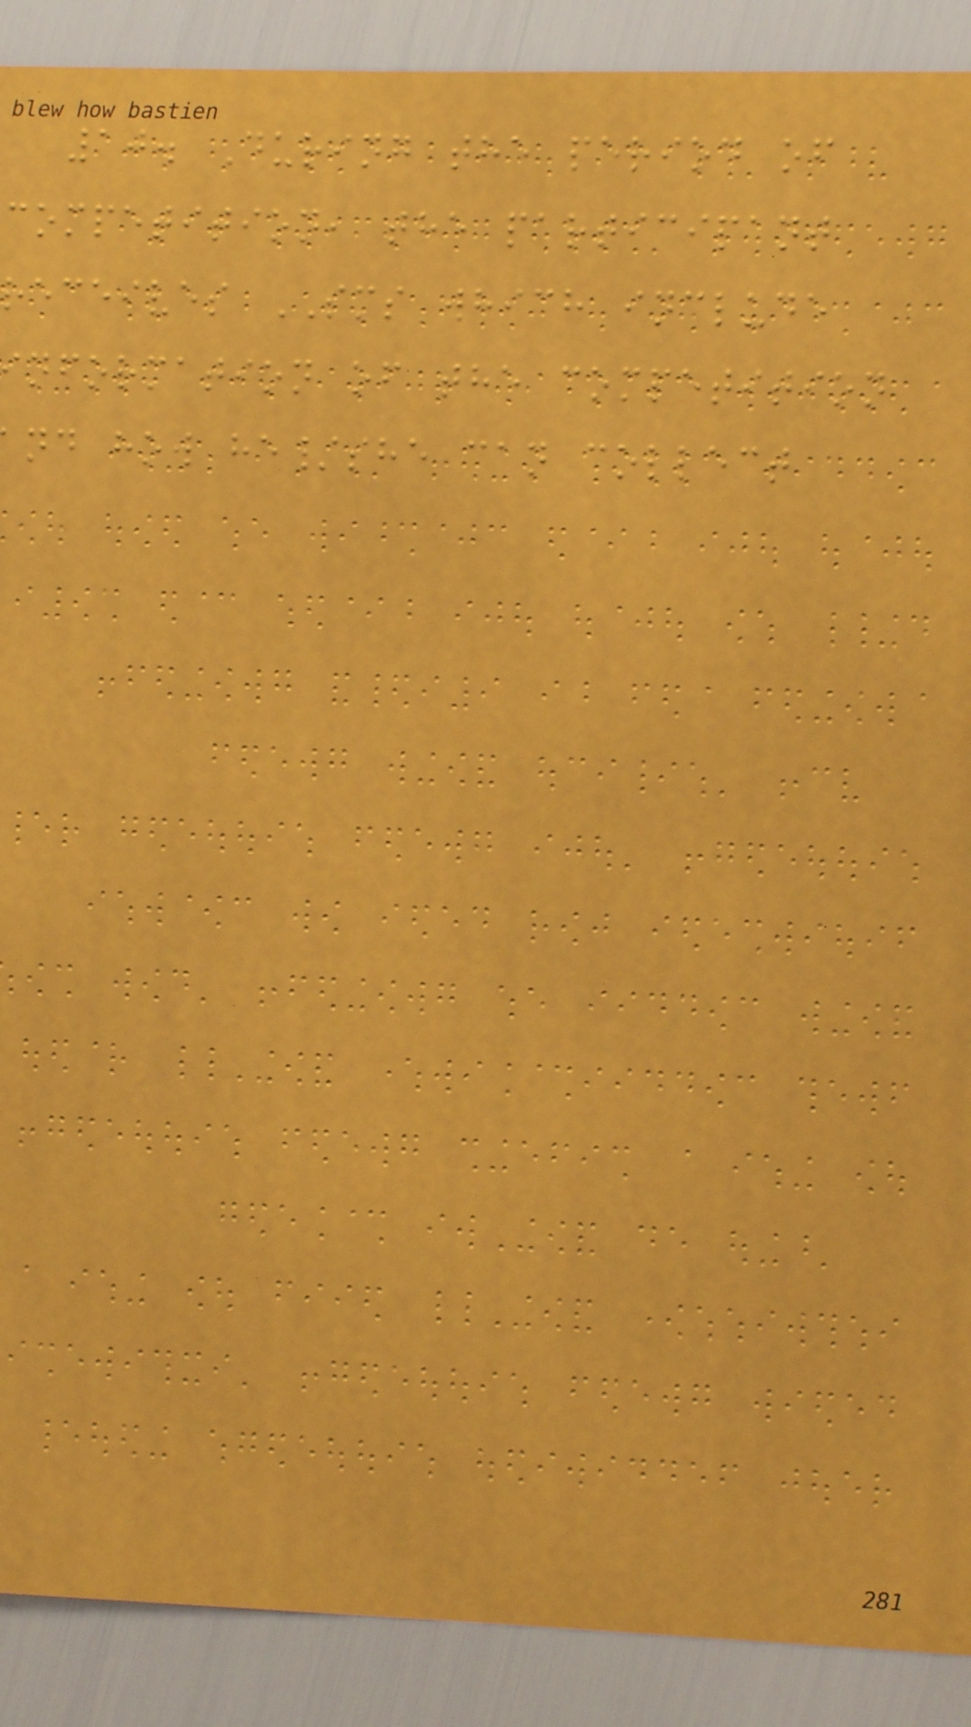10. During the period of
competition, the participant
receives SMS which include
nformation of the competition
nd how he/she can collect
